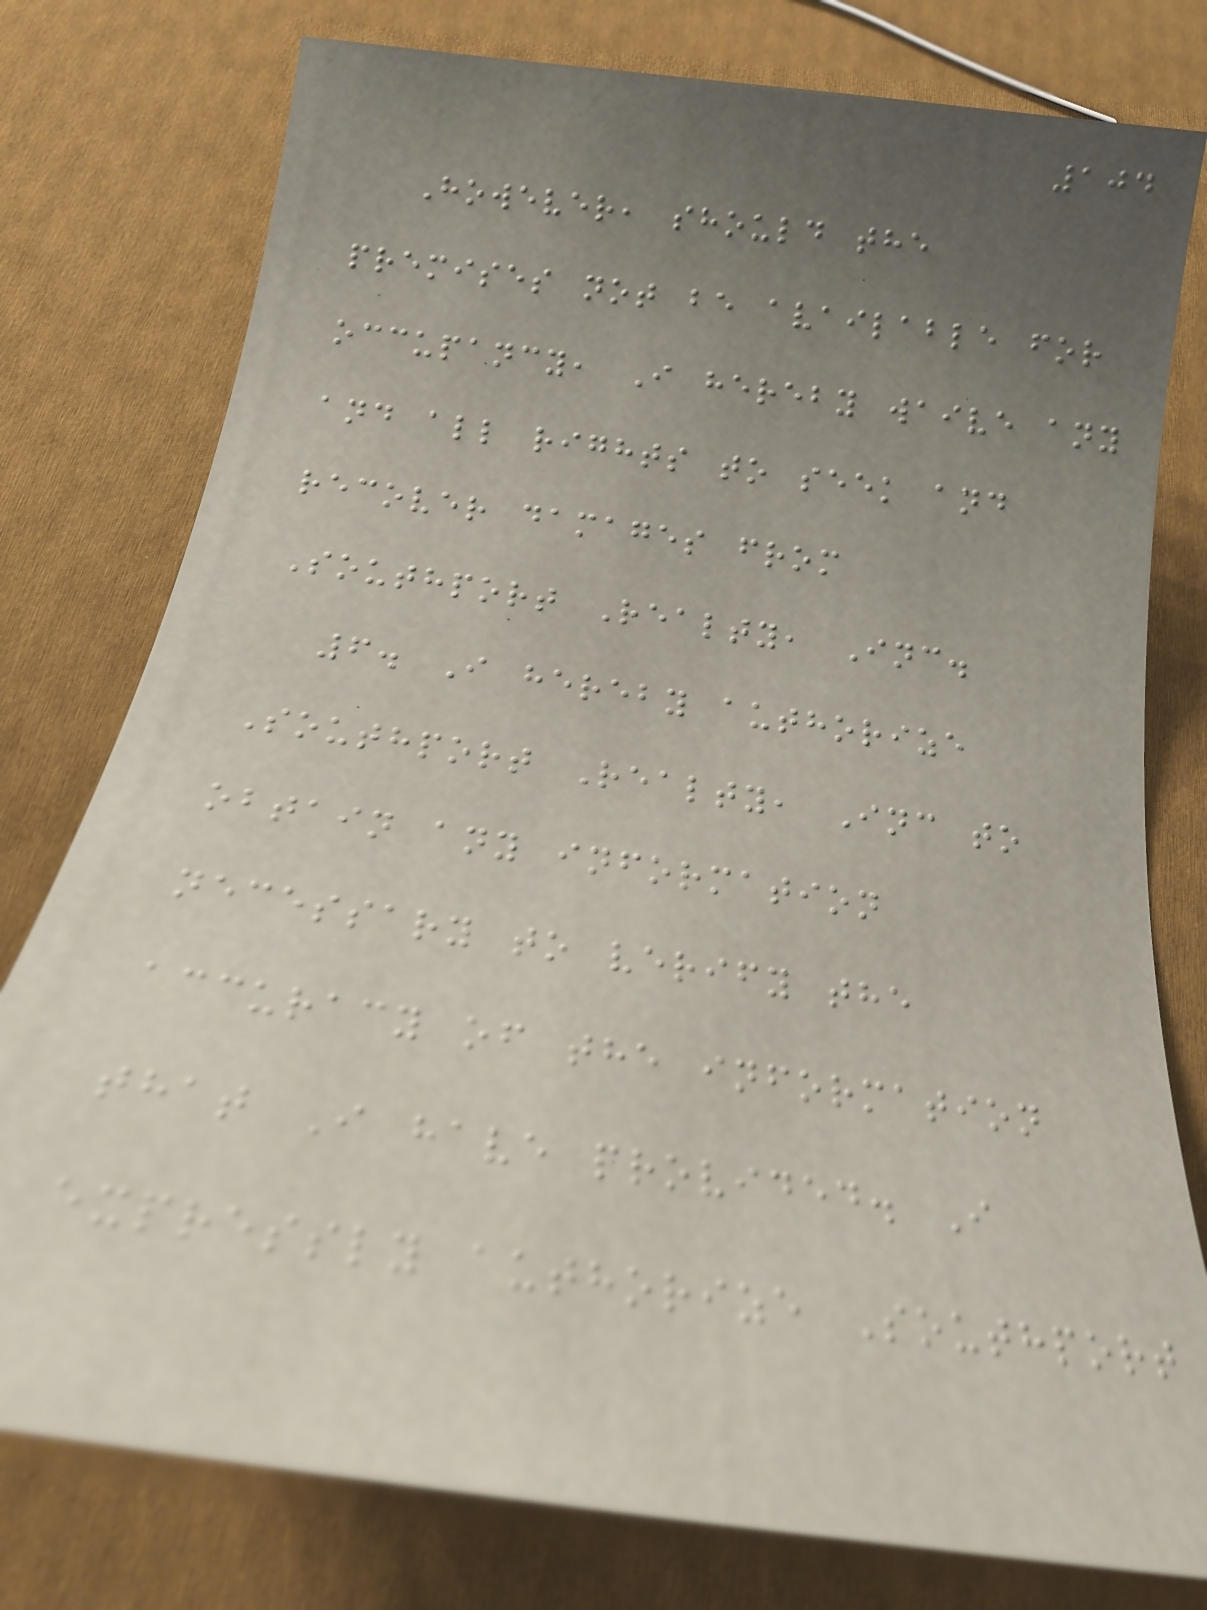104
However, should the
premises not be available for
occupancy, I hereby waive any
and all rights to seek and
recover damages from
Southport Realty, Inc.
6. I hereby authorize
Southport Realty, Inc to
obtain any information
necessary to verify the
accuracy of the information
that I have provided. I
expressly authorize Southport
